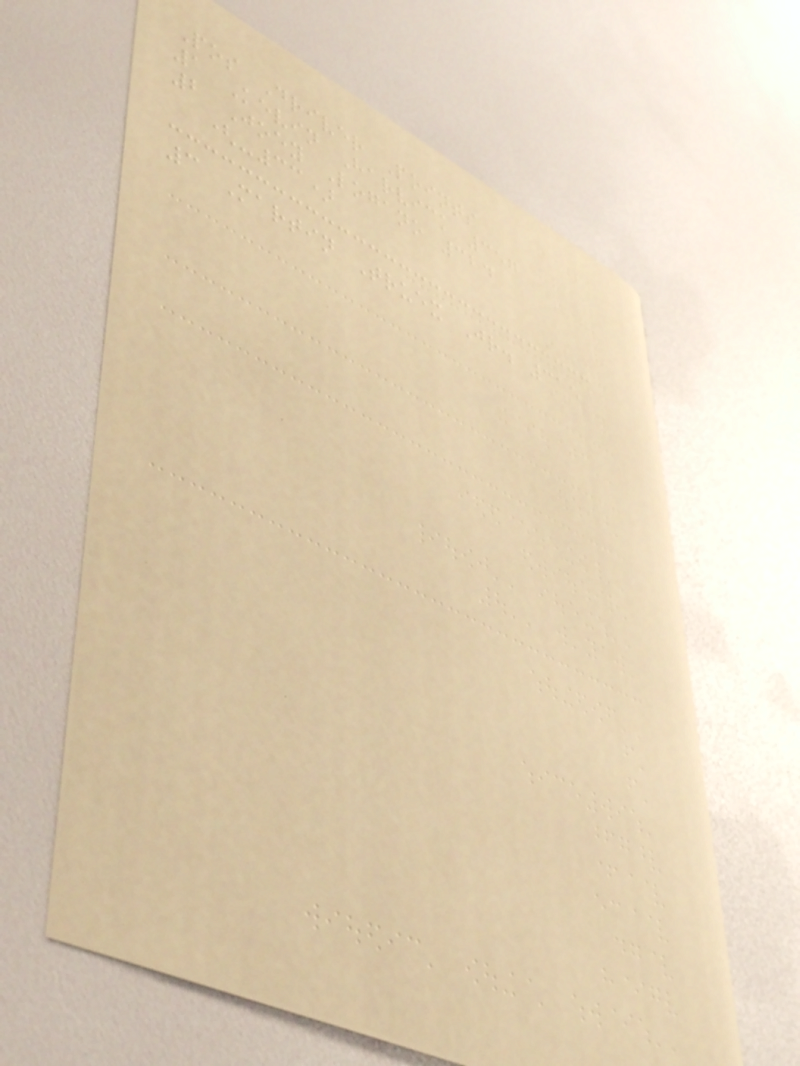Pos Driver Points
1 Kevin Harvick 357
2 Joey Logano 324
(-33)
3 Martin Truex Jr. 315
